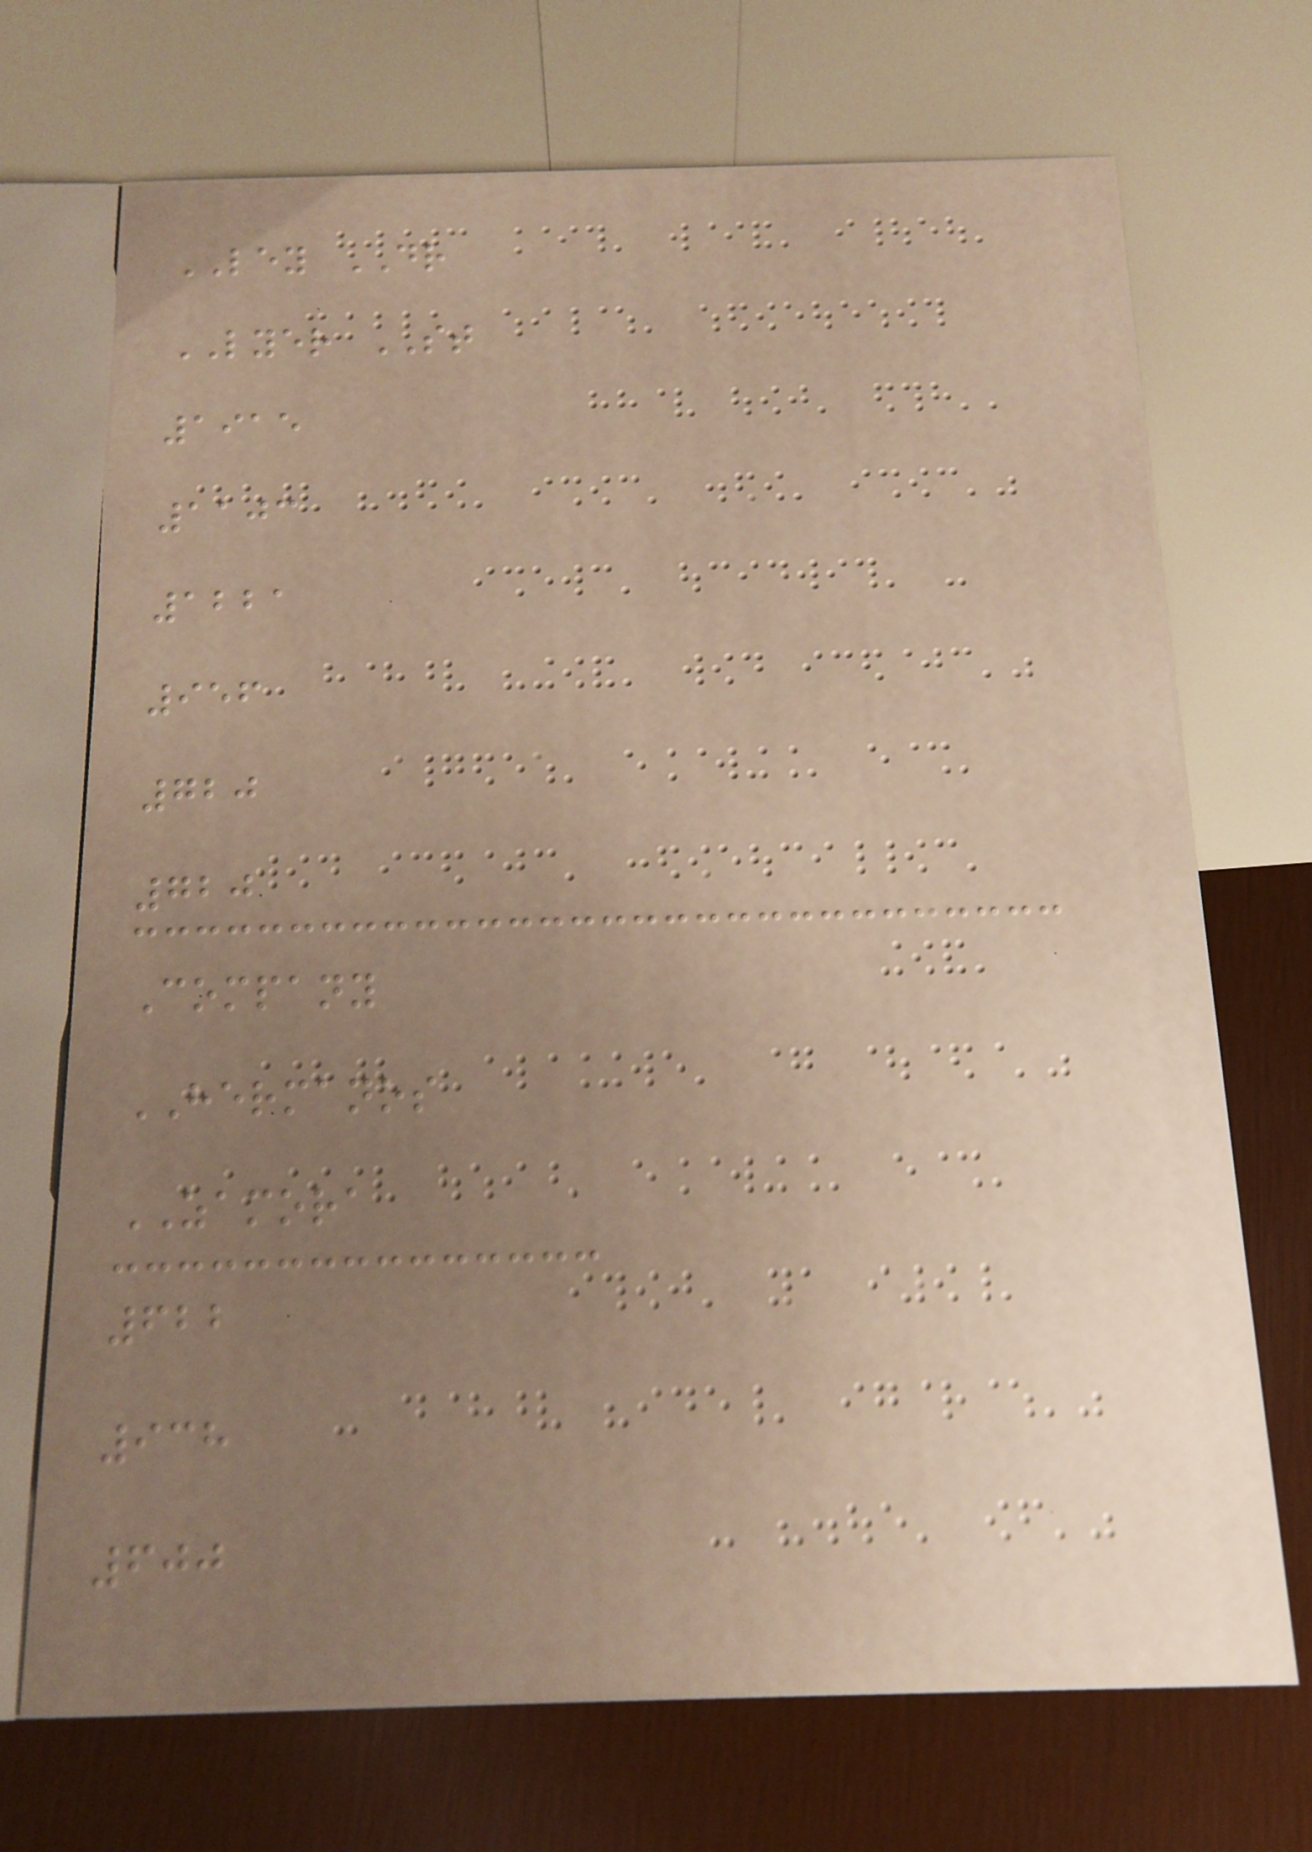LEY DR
LYER ST
1915
1103
1221
956
720
720
Company
HERMANOS
ZAMORA
622
938
600
